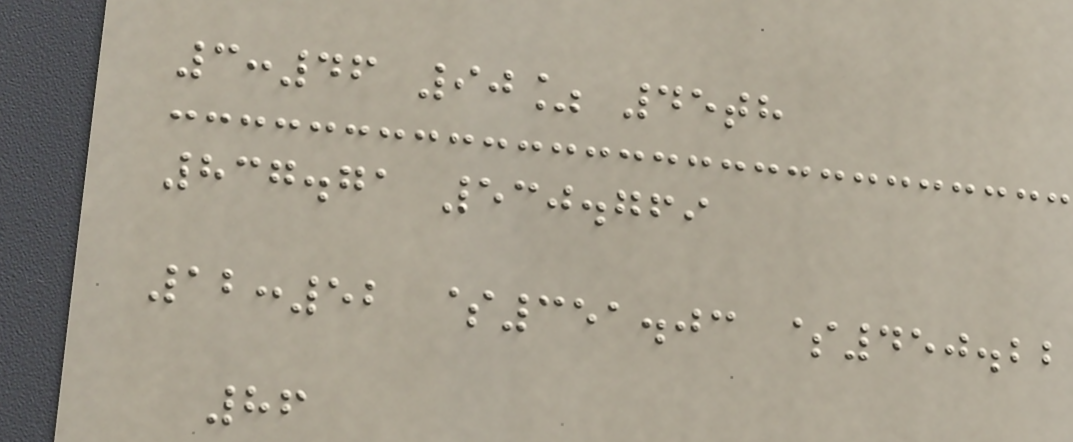3:46 90% 45th
837.71 530.769
12:52 $351.03 $450.22
86
